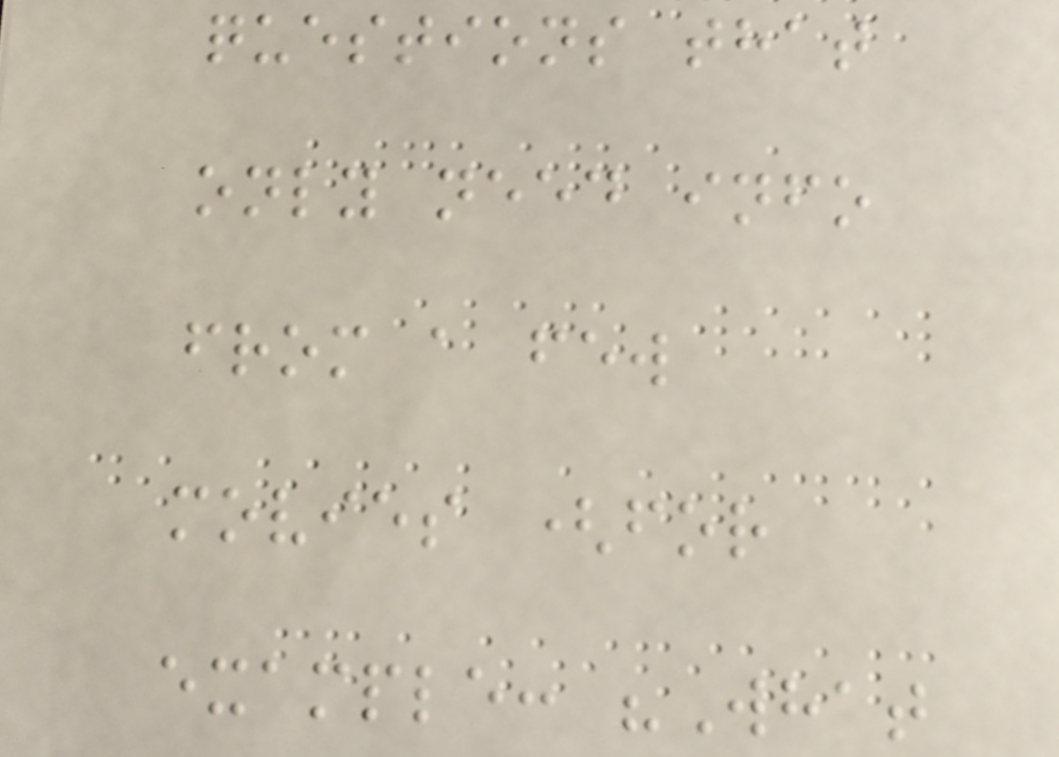questions that
only need info
from a few
movies (for
example: "What
